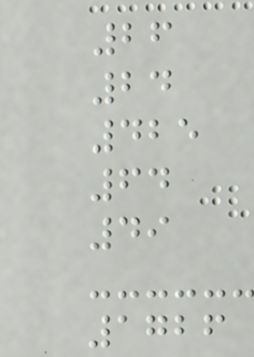26
24
425
64
49
1726
